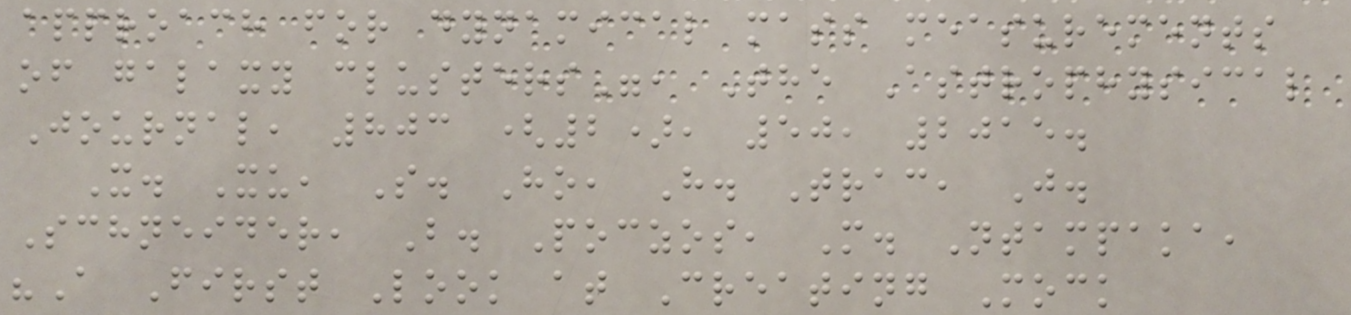approach for dynamical mass measurements
of galaxy clusters", The Astrophysical
Journal, 803 (2), 50, 2015.
X. Xu, S. Ho, H. Trac, J.
Schneider, B. Poczos, M. Ntampaka,
"A First Look at Creating Mock
